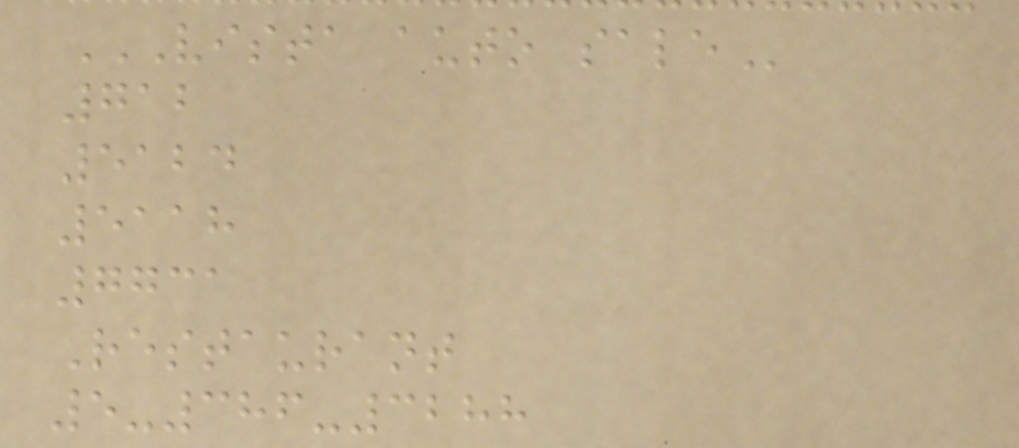VISTA AUTO SALE
712
5124
5118
7731
Restaurant
5-386-3288
